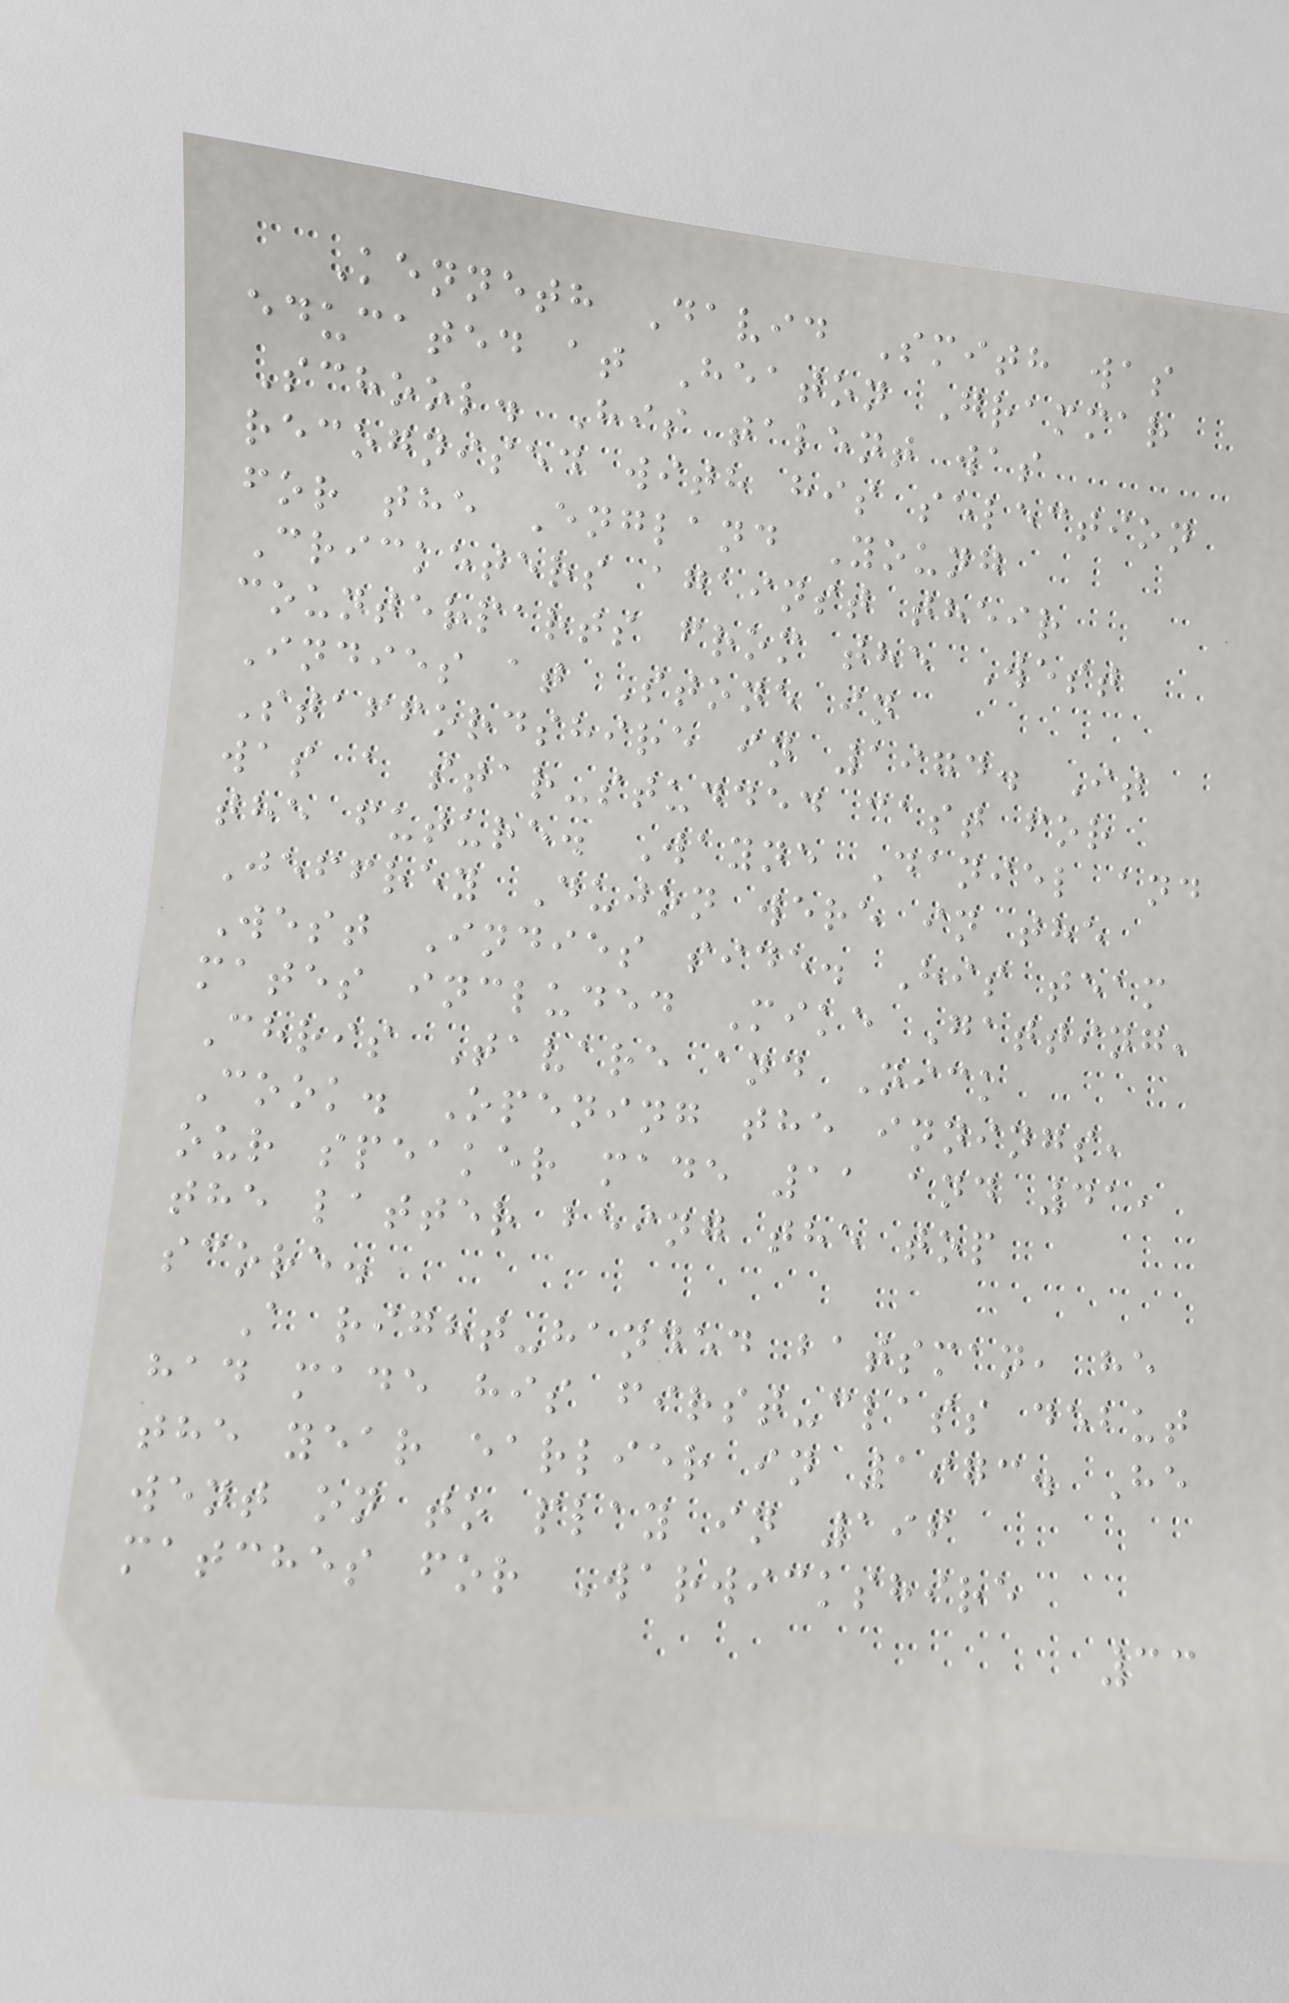Kenneth David Smith was
educated at Heaton Grammar
School. His talent was
recognised with his selection
for the England Young
Cricketers against their
counterparts from the West
Indies at Stone in
Staffordshire in 1974. It
was a star-studded cast for
the future. Wayne Daniel and
Jeffrey Dujon were in the
West Indies side. His team
mates included Mike Gatting,
Chris Tavare and Nick
Cook. Opening the innings,
our speaker made 11 and 41,
the latter being the top
score.
A right-handed batsman, he
had made his first-class debut
the year earlier in 1973. He
went on to play in 196
matches for Warwickshire
33
